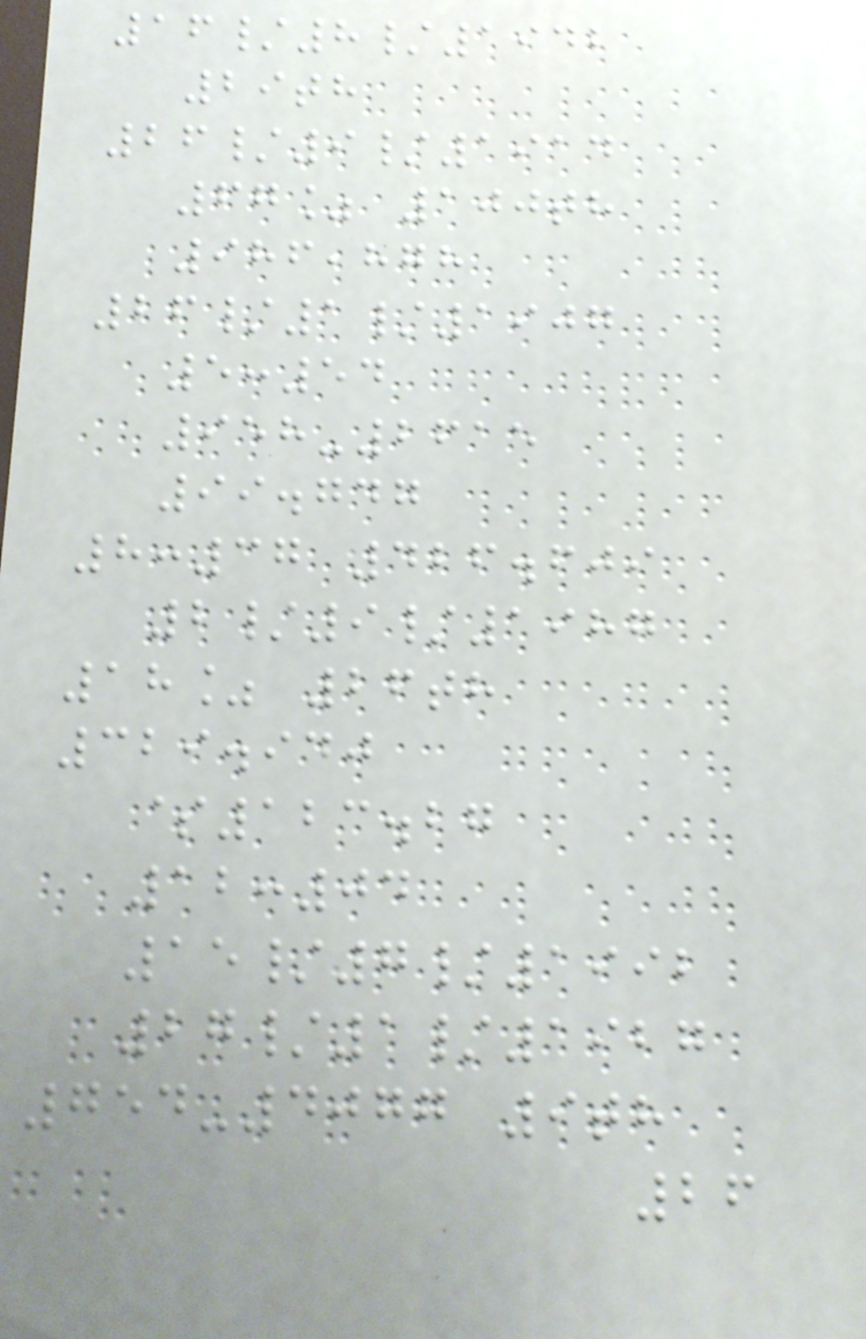16/8/1942
29th
26/9/1914
67% 100th
986,878
26/1/1907
5:54
958-2615
99.747
8:37 426.609
2/9/1987
18% 26th
329.940
$123.27
12:04
15/7/1992
27/1/1927
754-4077 9th
26
